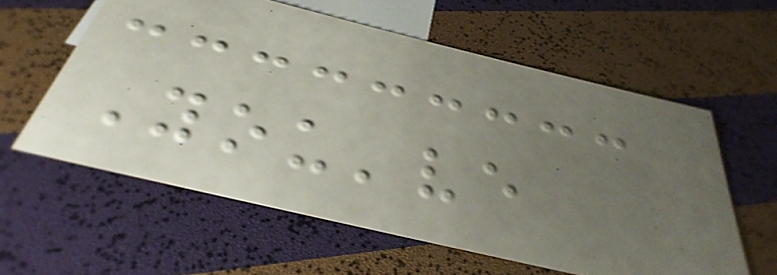You've
